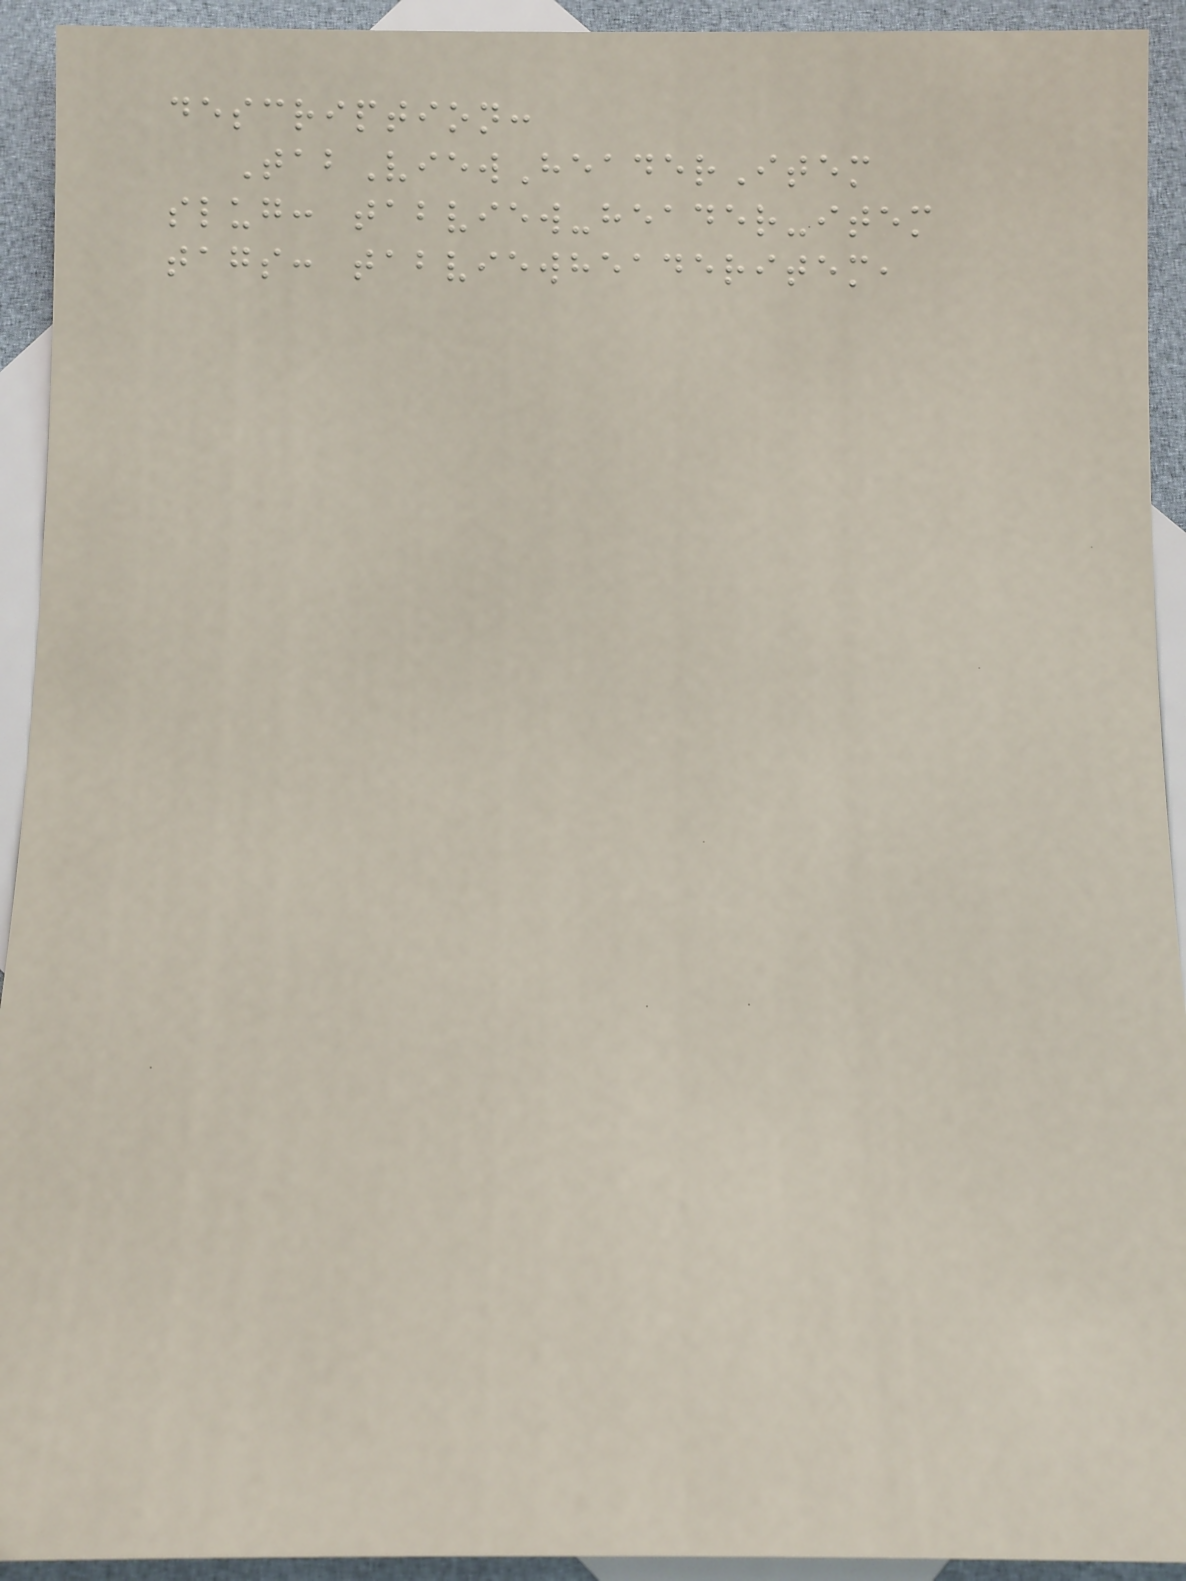description:
TabViewHeaderItem
slug: tabview-header-item
tags: tabviewheaderitem,
